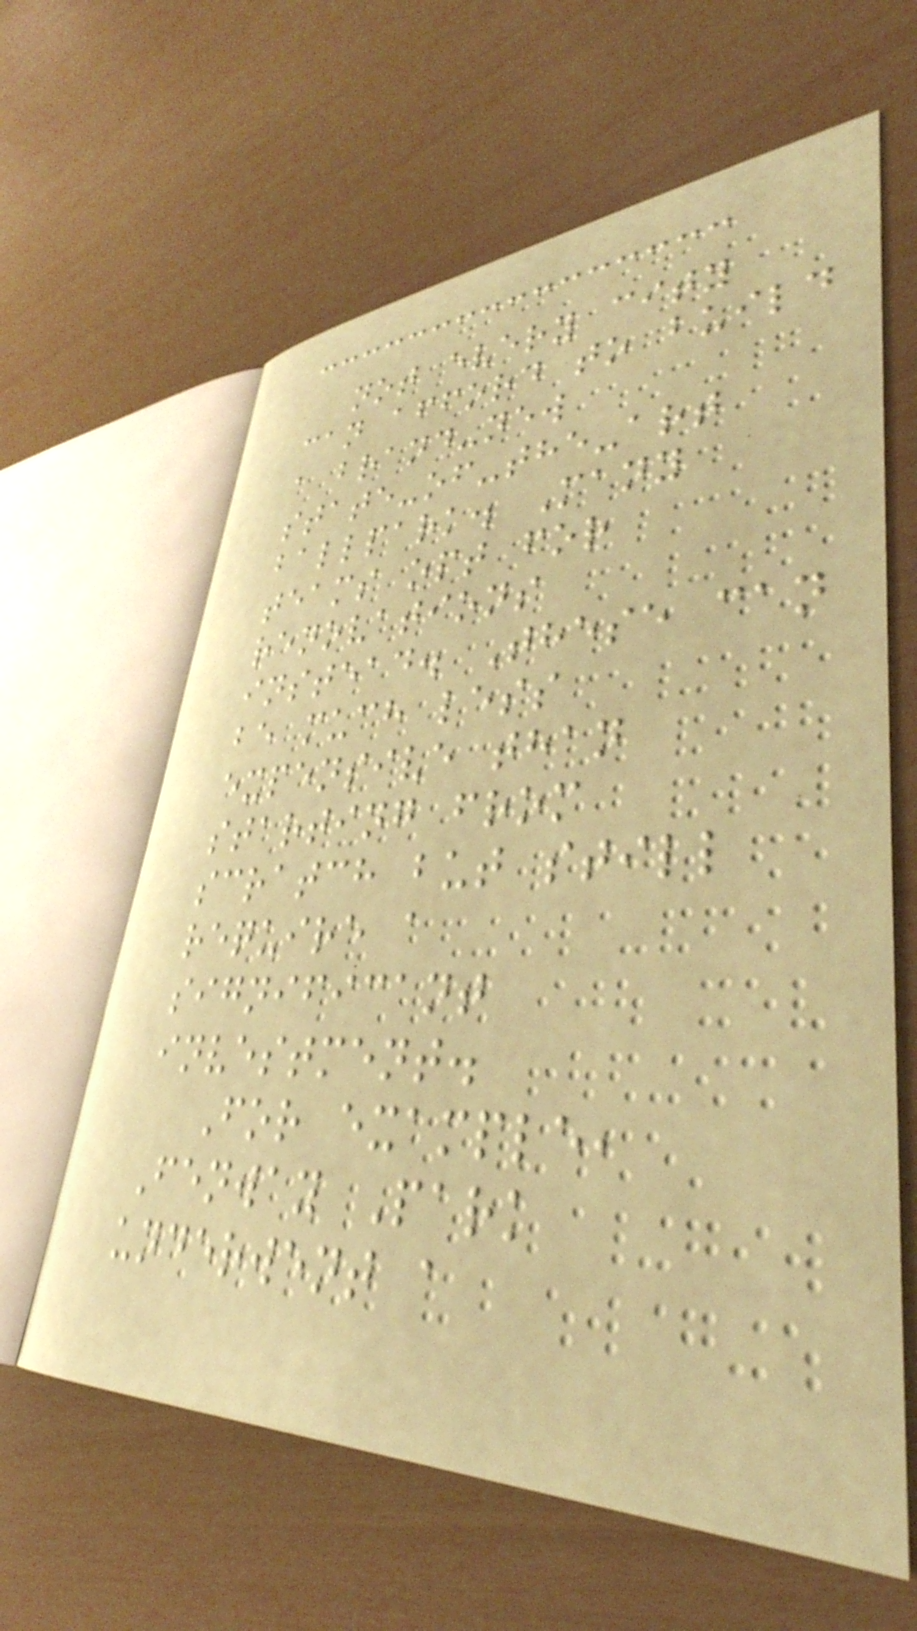not every city
can afford to build
a brand-new
state-of-the-art
ballpark. Many
teams opt for
renovations
instead. These can
be much less
expensive than
starting from
scratch but still
require a
significant
investment.
For example,
Fenway Park
underwent a
